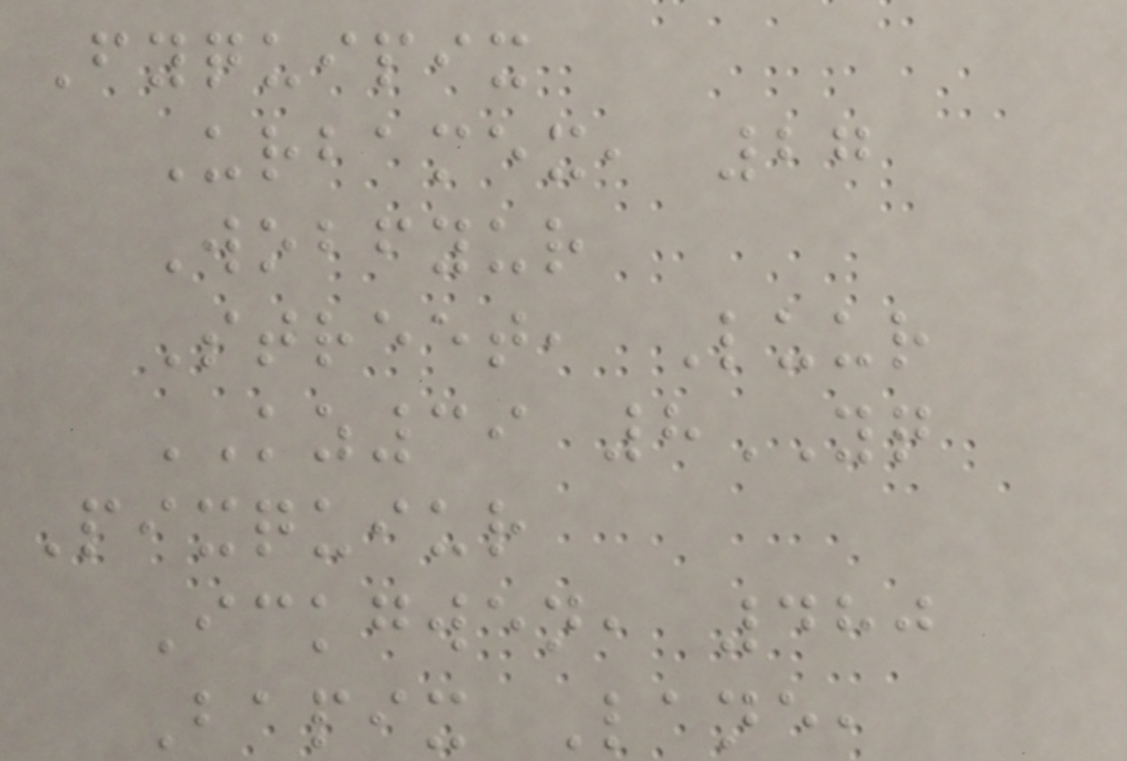Fyquipix
Urbamex, 27
Wobfyur
Street, Luur
KZ39 8YQ
Pixquiur
Ickgwen, 480
Bapix Lane,
